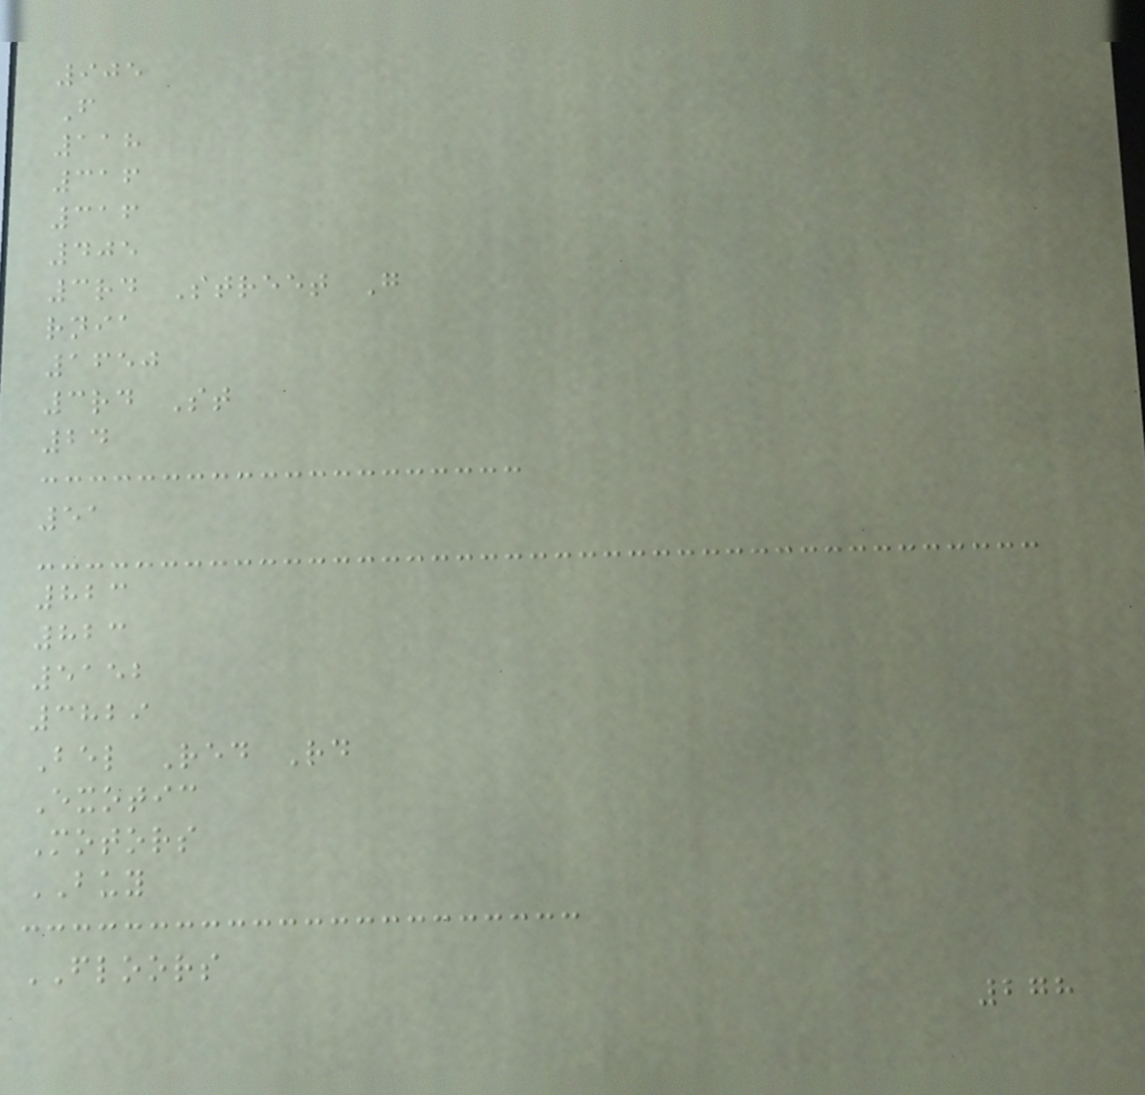905
F
118
316
316
405
3rd Street G
rnia
1650
3rd St
24
51
823
823
5152
3829
Bel Red Rd
Exotic
Motors
BUY
FLOORS
278
